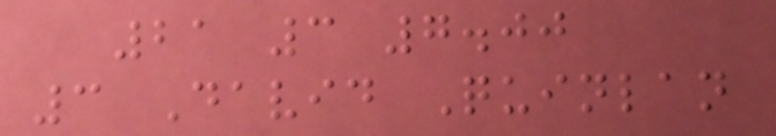21 3 7.00
3 David Quinlan
